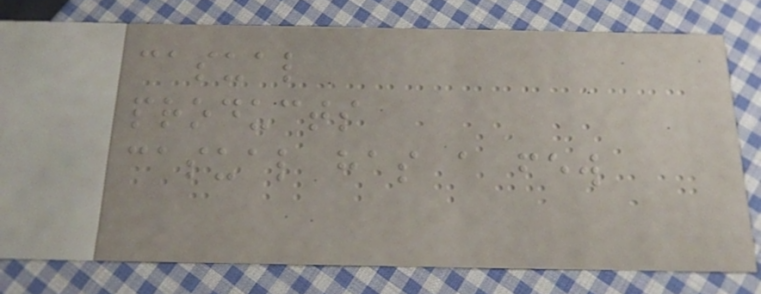casual
products
casual has a few
